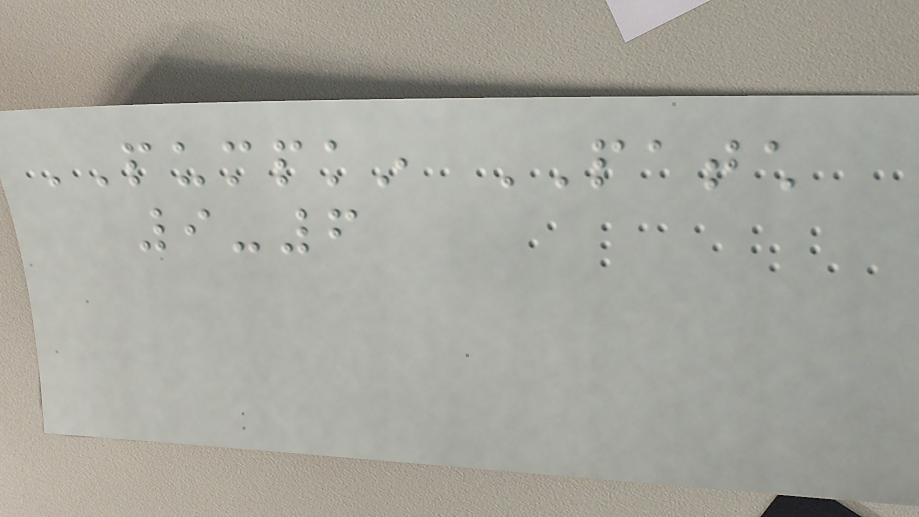PUMPKIN PATCH
9-6
